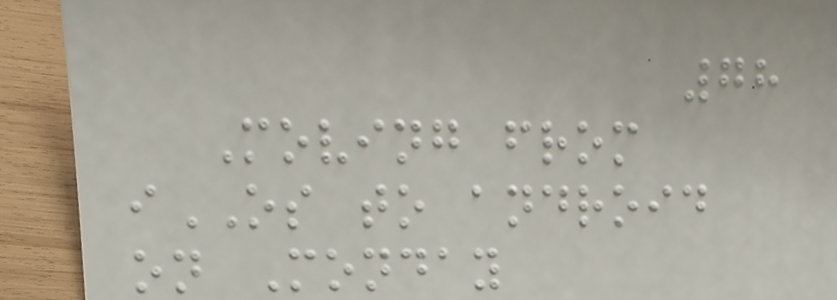78
Moving from
iOS to android
on Monday
